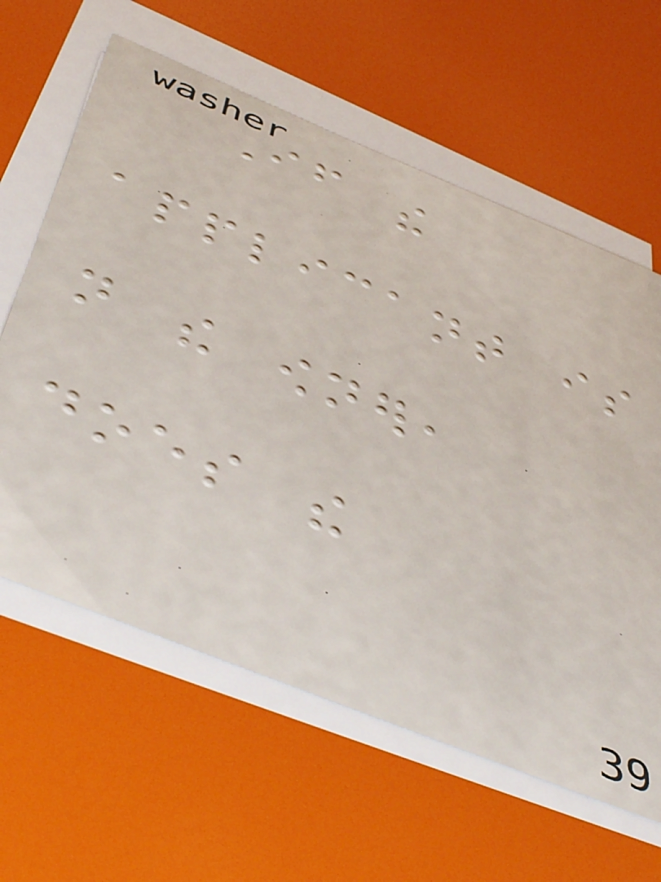If the
applicant is
not the owner,
does the
